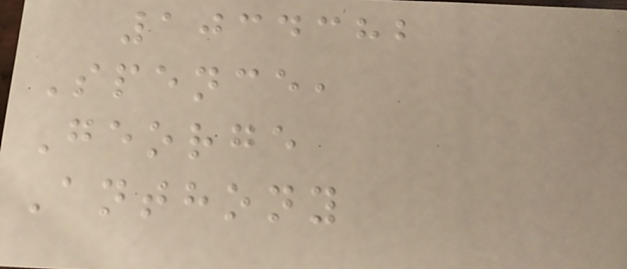1034382
Spence,
George
Anthony
